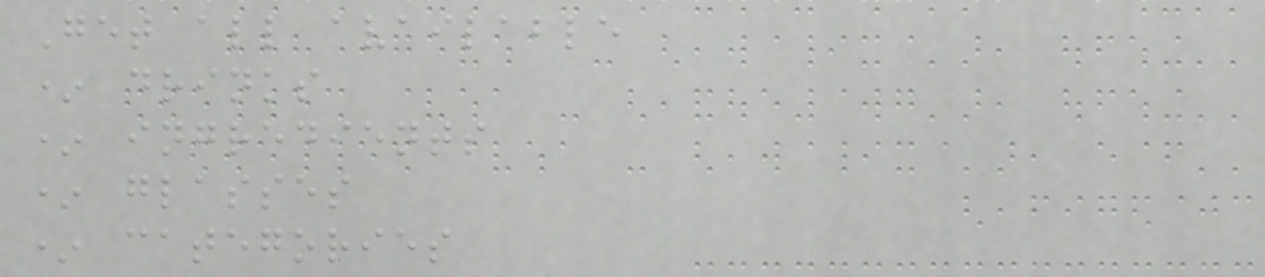Get all available
* drinks
* ingredients
* glasses
* categories
